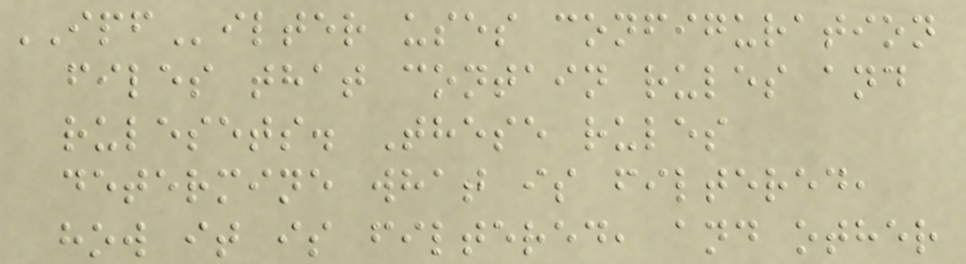IPFilter uses configuration
files that contain rules and
rulesets. These rules
determine what is filtered,
how it is filtered, and other
